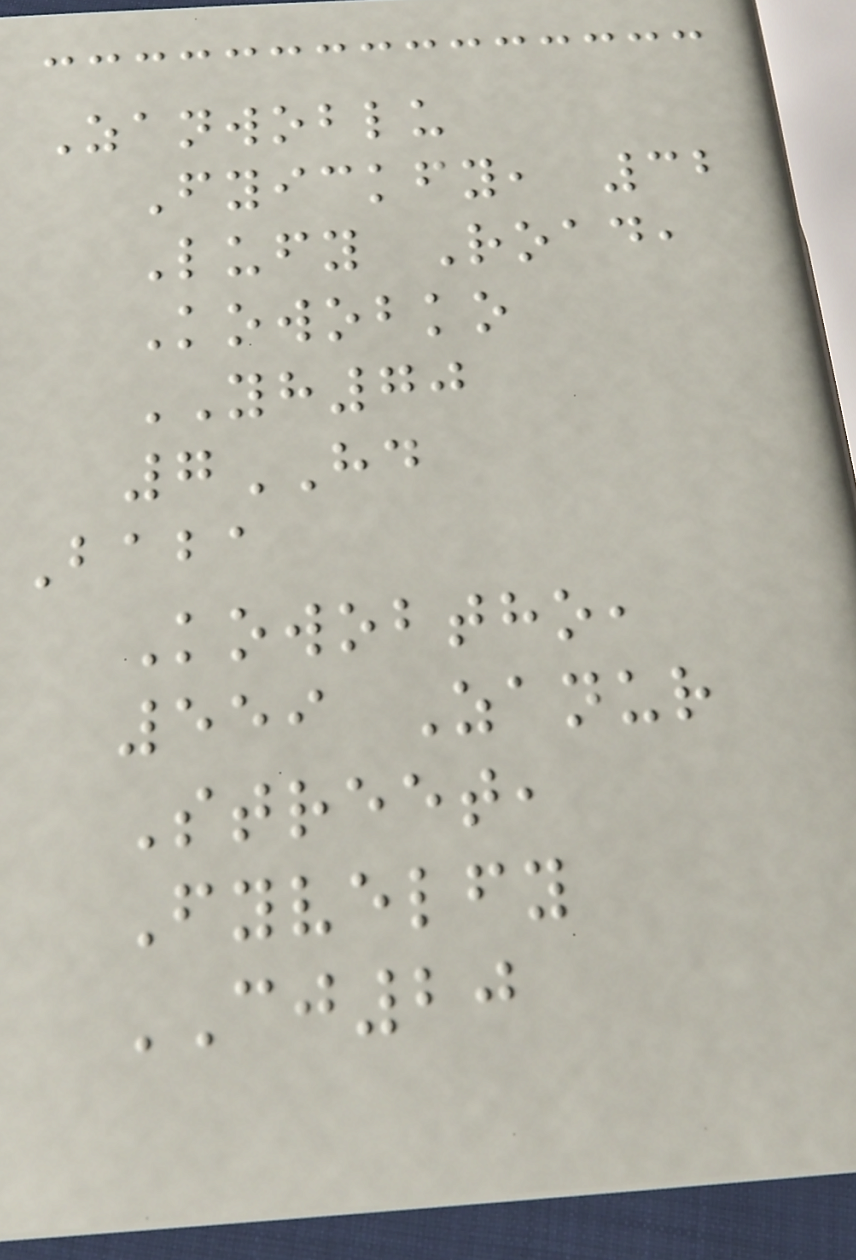Zanwoblu
Fyickfy, 32
Lufy Road,
Kowobko
YH70
7HD
Baba
Kowobtho,
559 Zanur
Street,
Fyvelfy
CJ20
